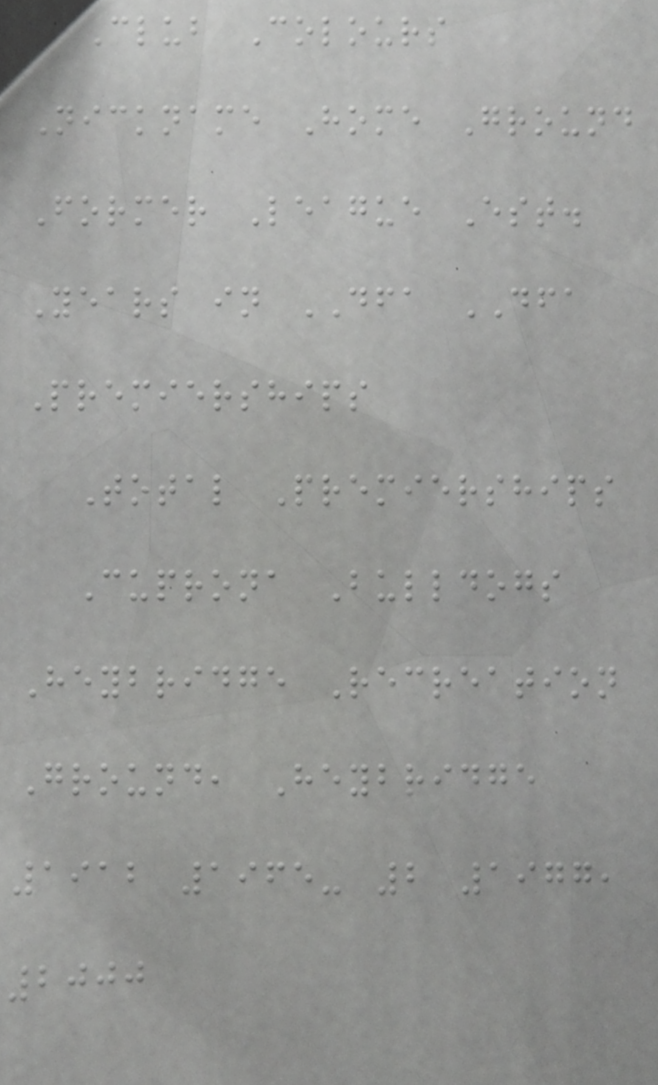Club Colours
Nickname Home Ground
Former League Est.
Years in DFA DFA
Premierships
Total Premierships
Cuprona Bulldogs
Heybridge Recreation
Ground, Heybridge
1912 1965- 2 1977,
2000
